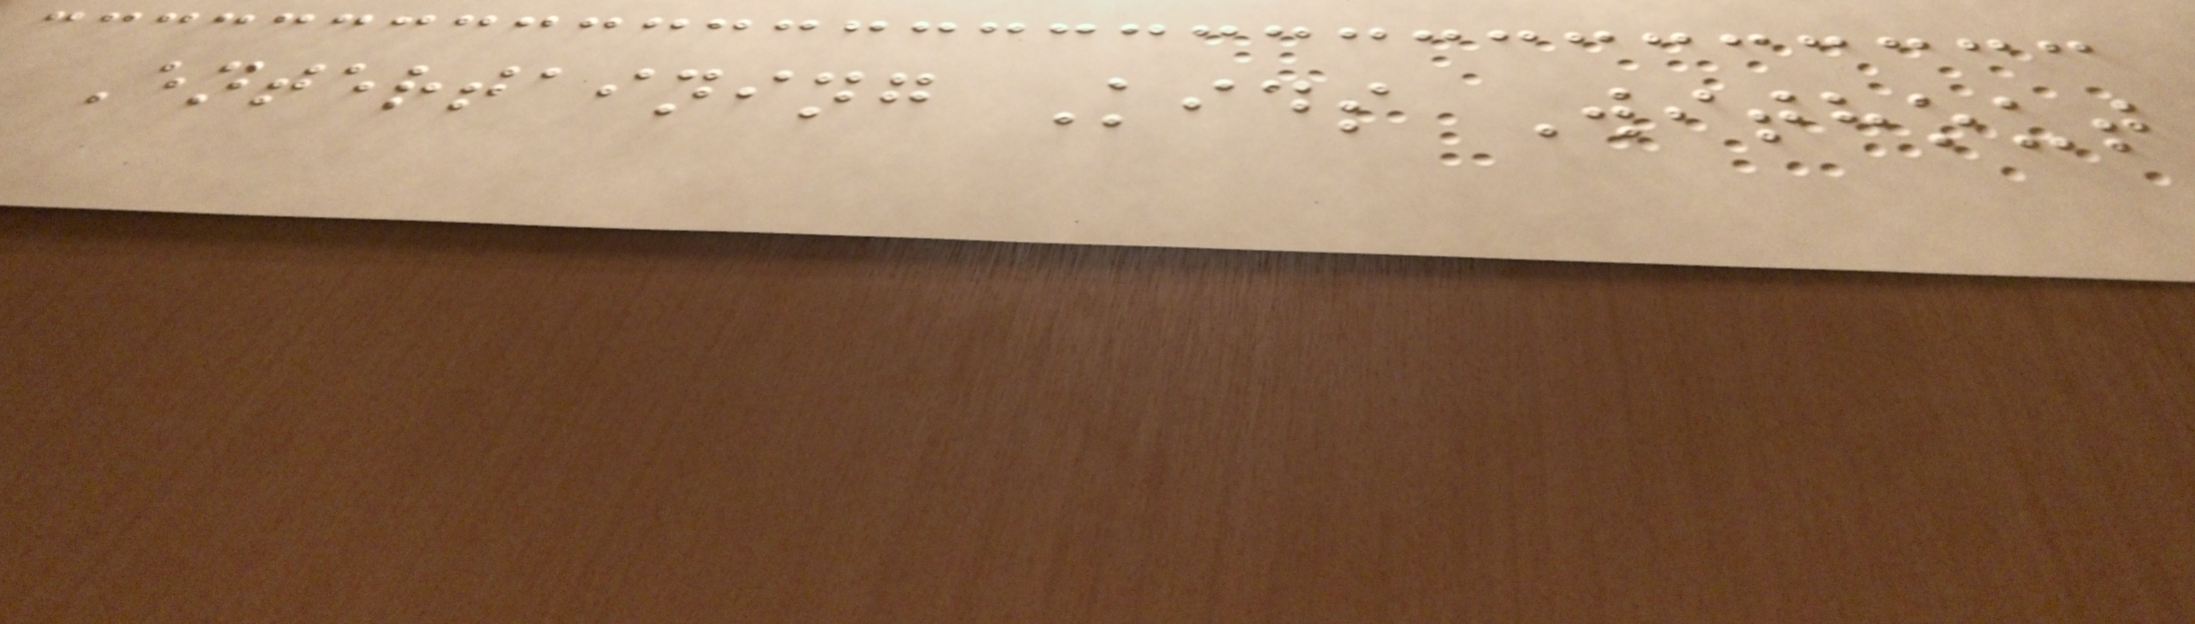Entertaining Kids Without
